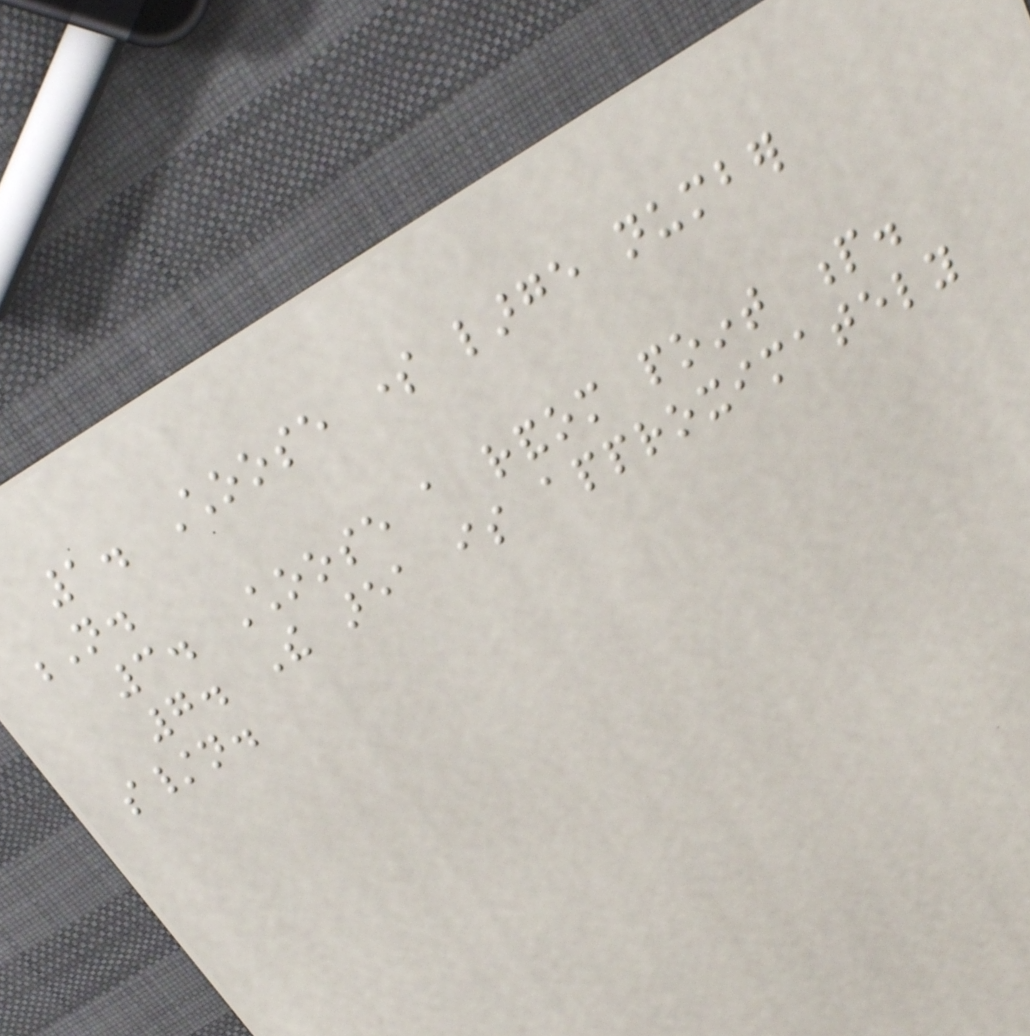1. Choose some large number
N.
3. Choose a random point p.
7. The area is approximately
s/n.
